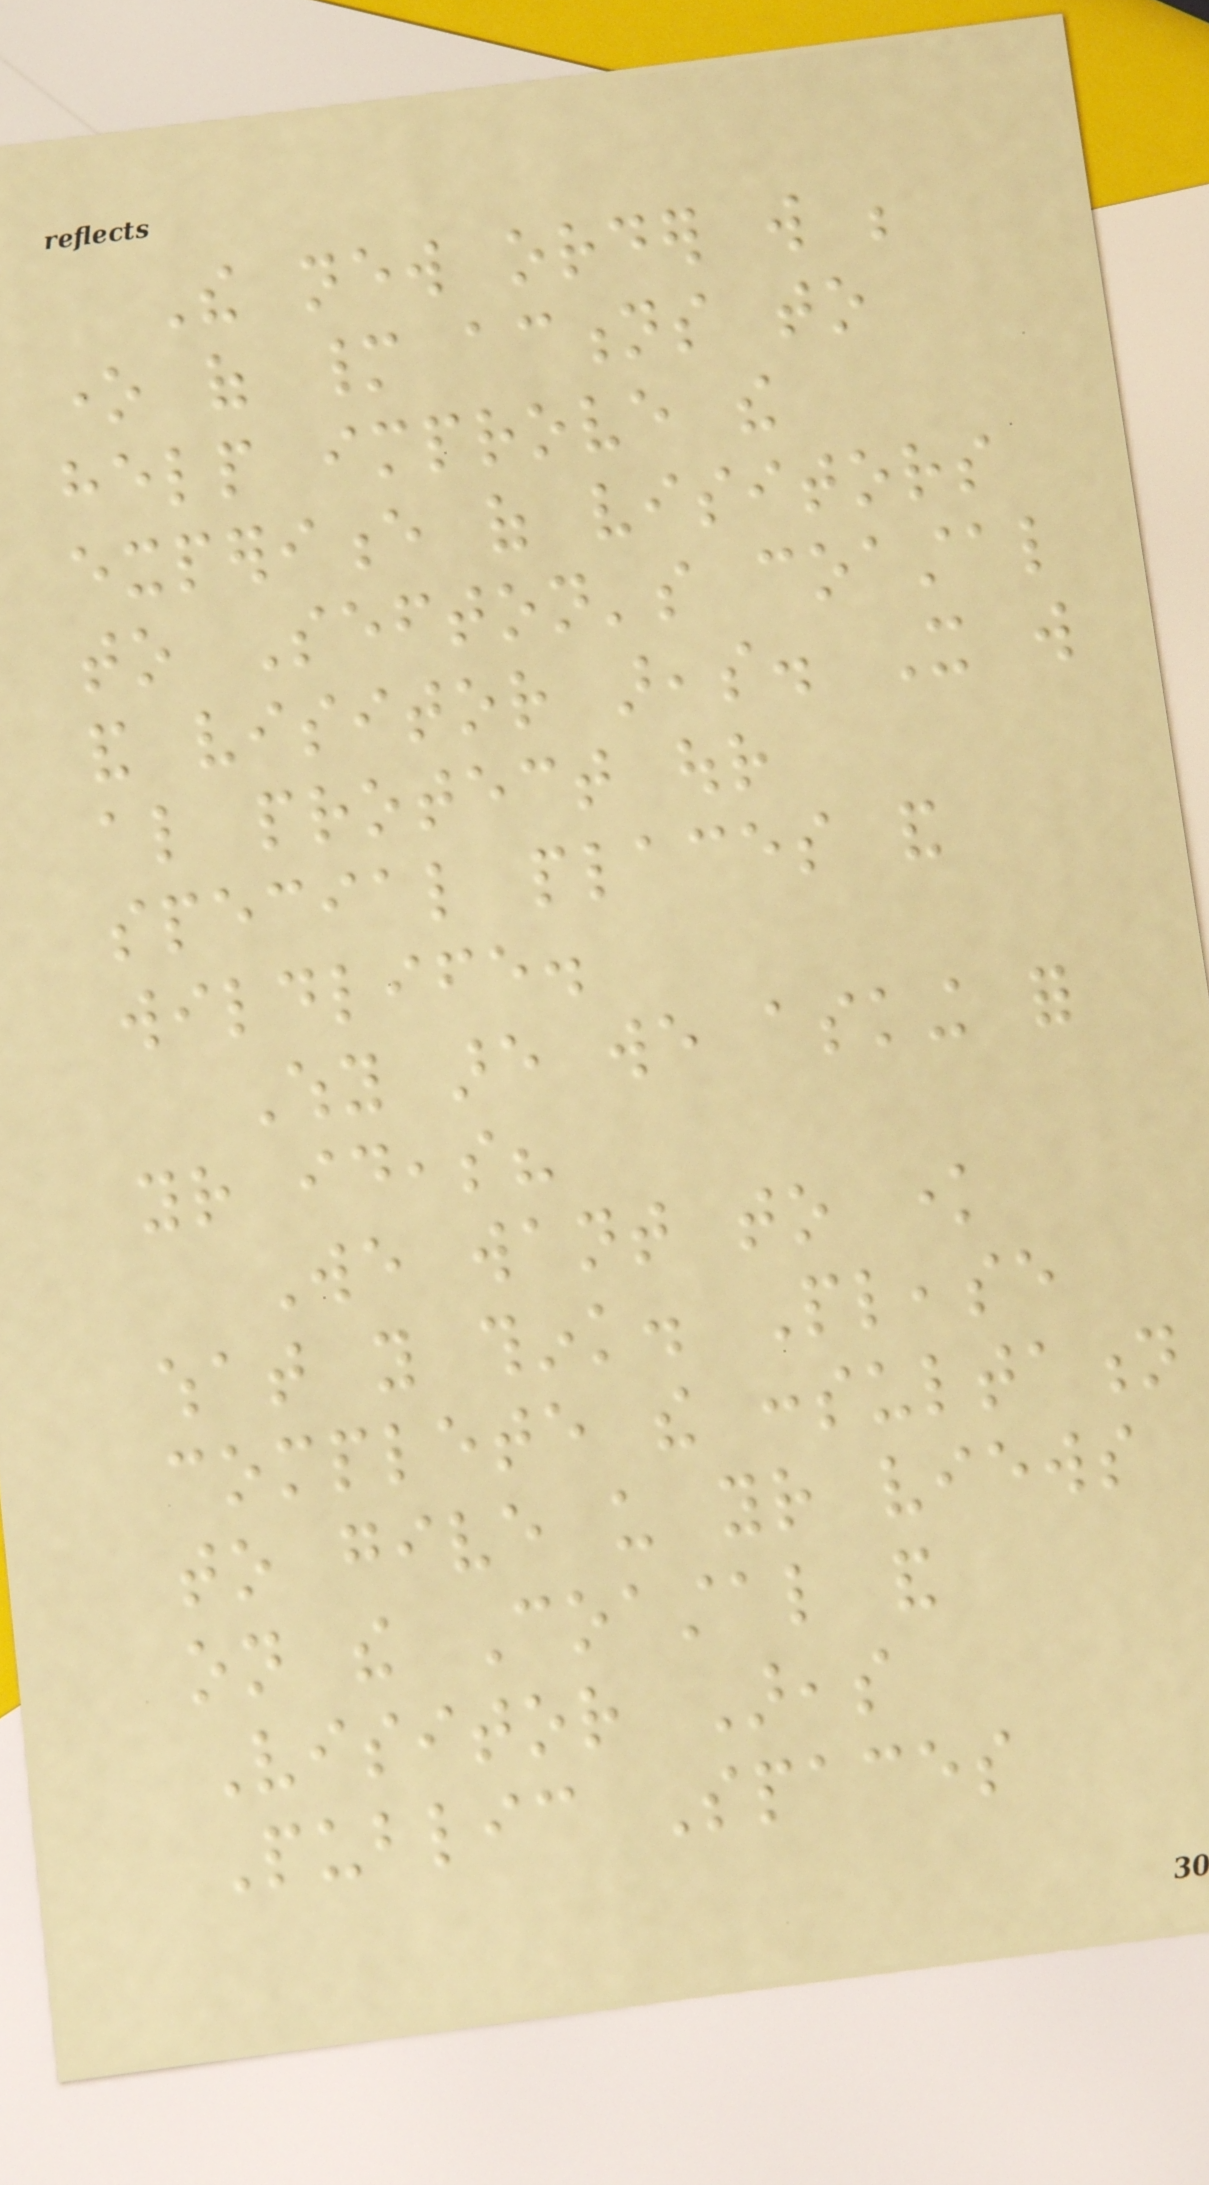The new order will be
one of many actions to
help improve the
experience of visitors
to Sefton's coastal
and visitor areas. It will
also protect our
special places and
wildlife.
Why are we asking for
your ideas?
We want to know
what you think. Please
complete the consultation
to give us your views
on the Coastal and
Visitor Areas
Public Spaces
